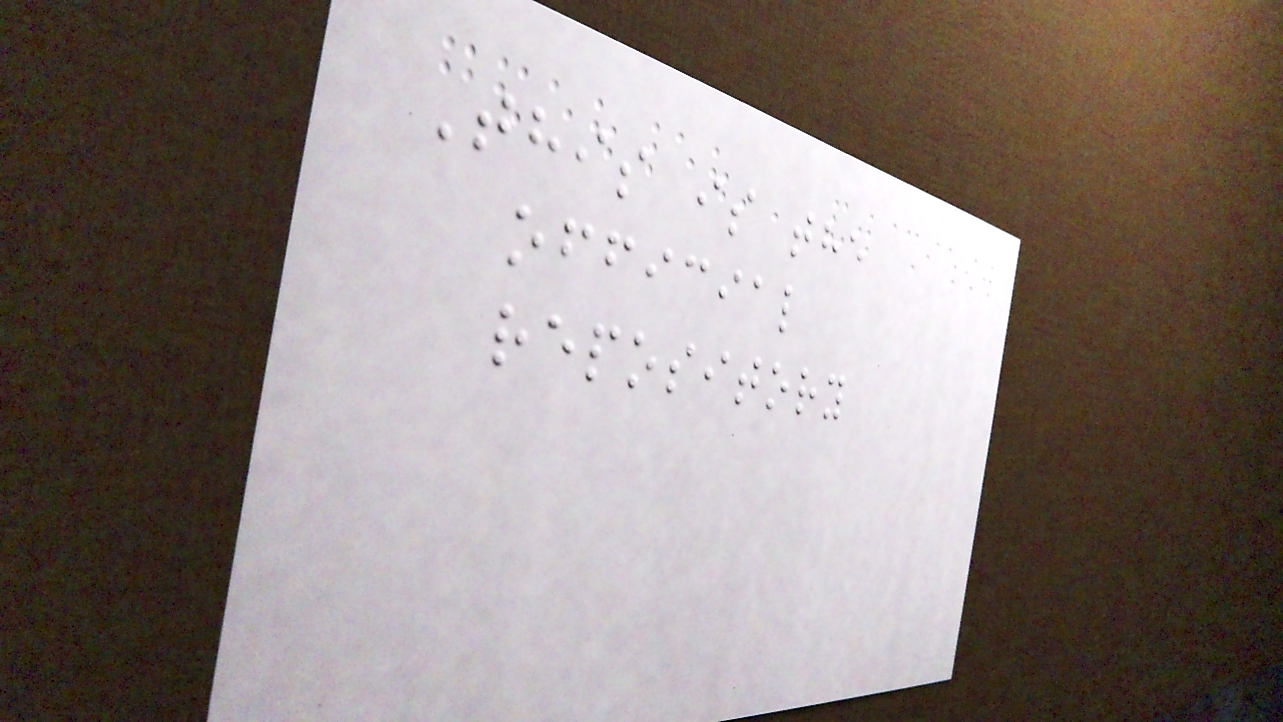This is the
official
repository
